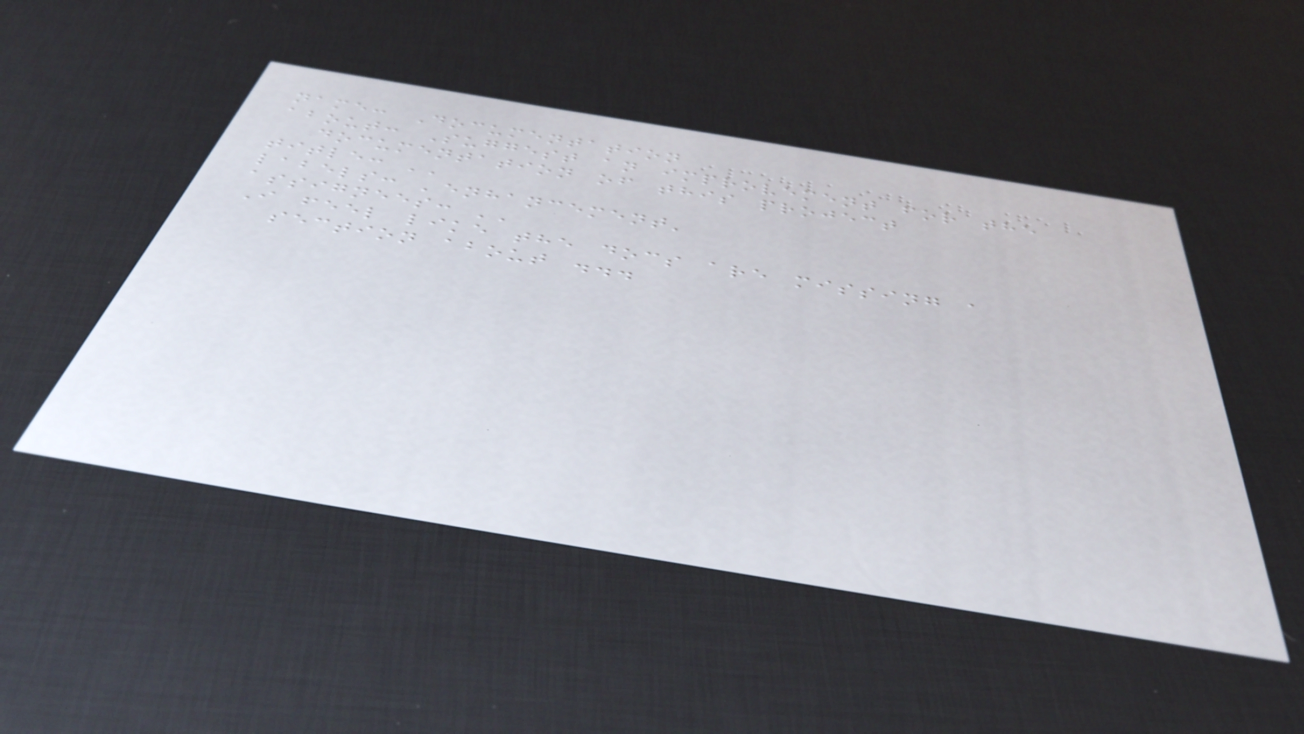name: Documentation
about: Suggest an improvement for the
documentation of this project
title: ''
labels: 'enhancement'
assignees: ''
I feel like the docs are missing a
section about ...
